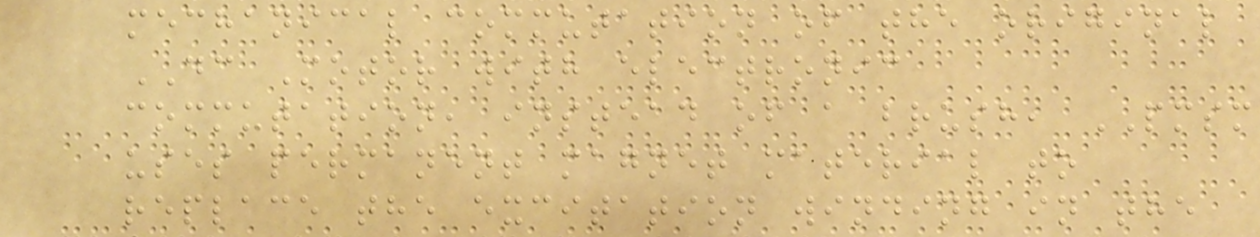mechanical commutation of the original
DC Motor with electronic
commutation, instead of a brush, PMSM
uses permanent magnet material to
replace the excitation winding in the
